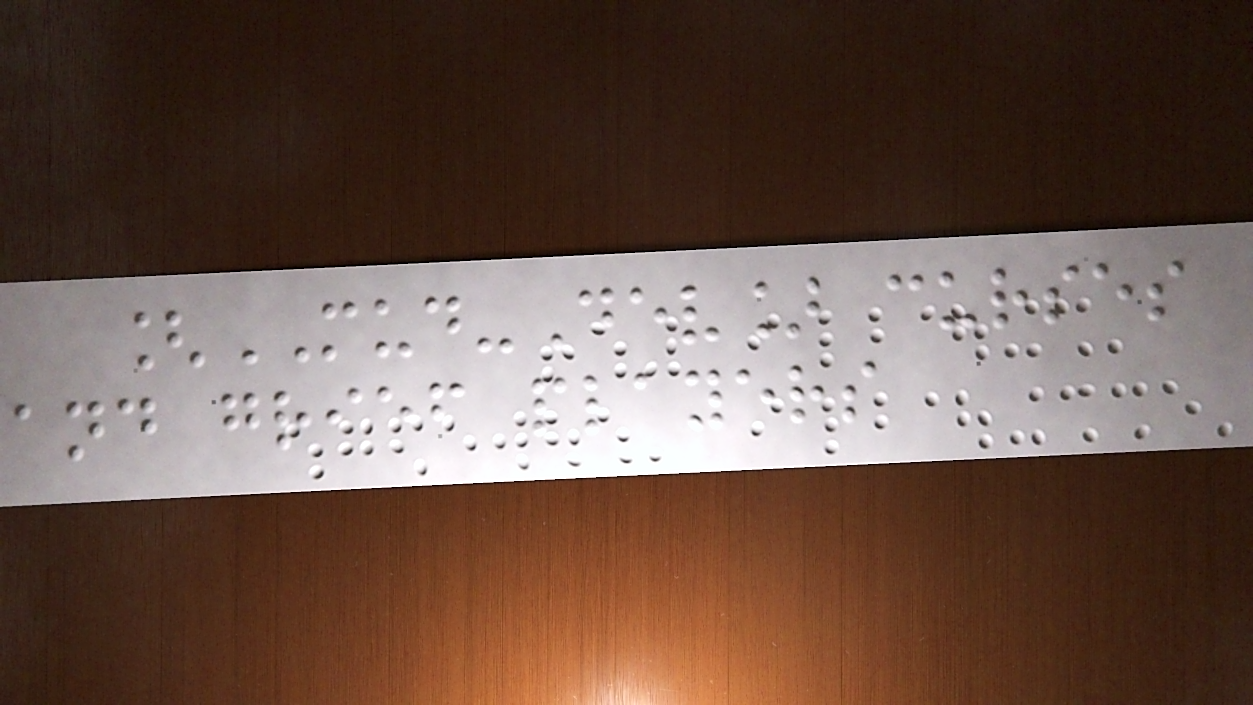[MUD-Dev] curses
and grief players
